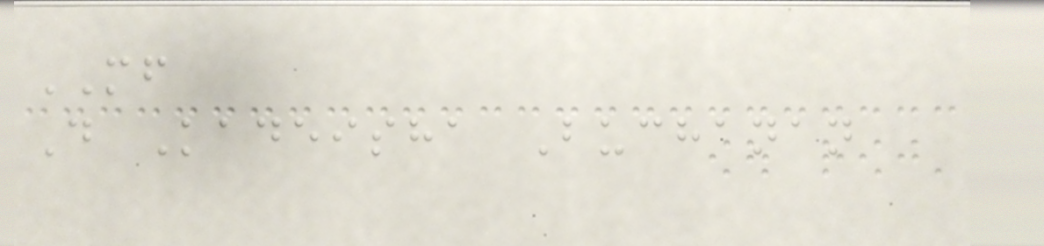MF
D Kadeisha Buchanan
